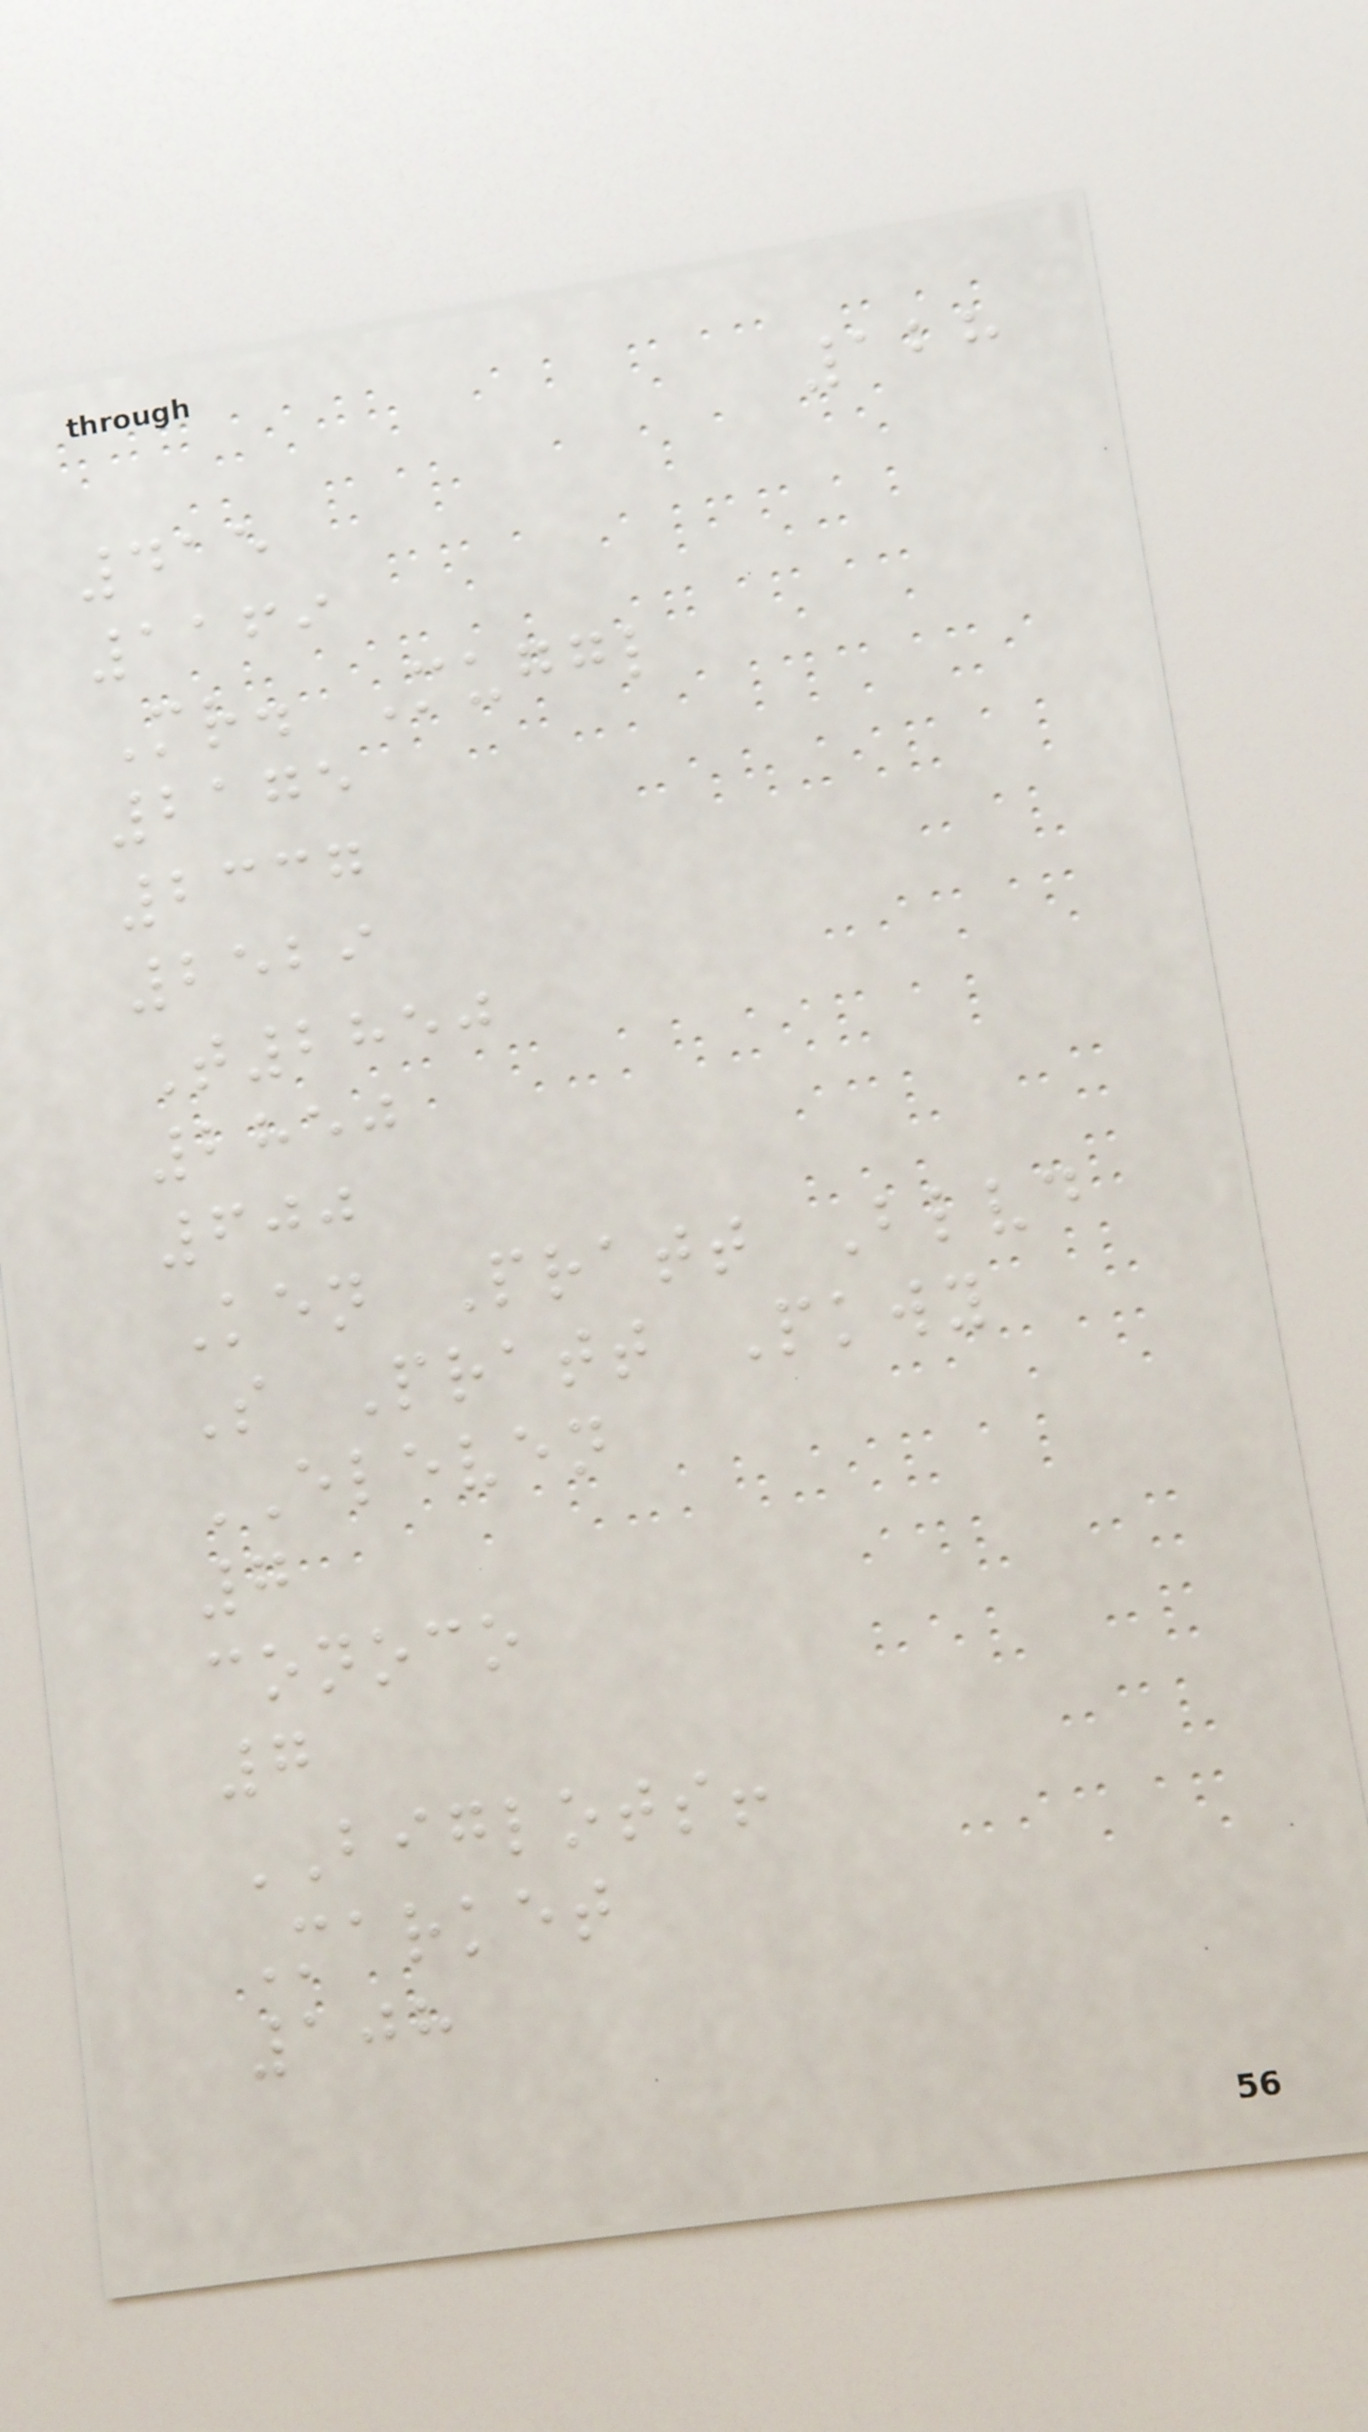128
415
1169
Mr. Muggl
2175
2337
2529
T2850
2850
600
Ken Pratt Blvd
S Pratt Pkwy
ELEVEN
7
conoco
7
BIGLOTS!
Market
108
